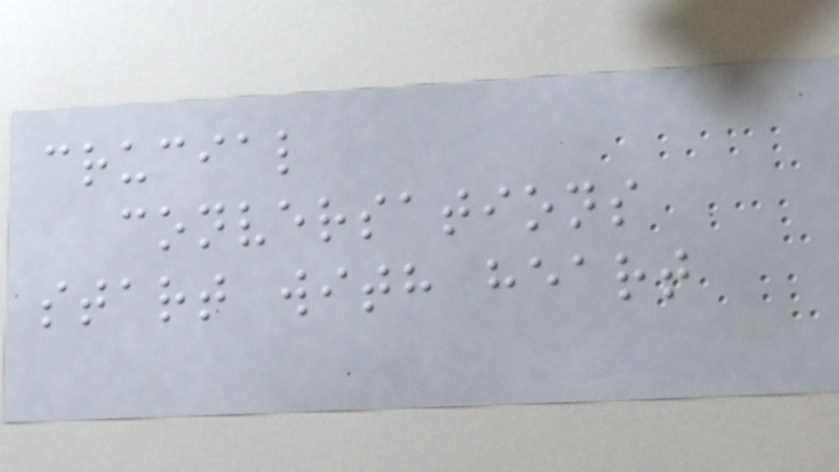crucial
conversations
start with heart
